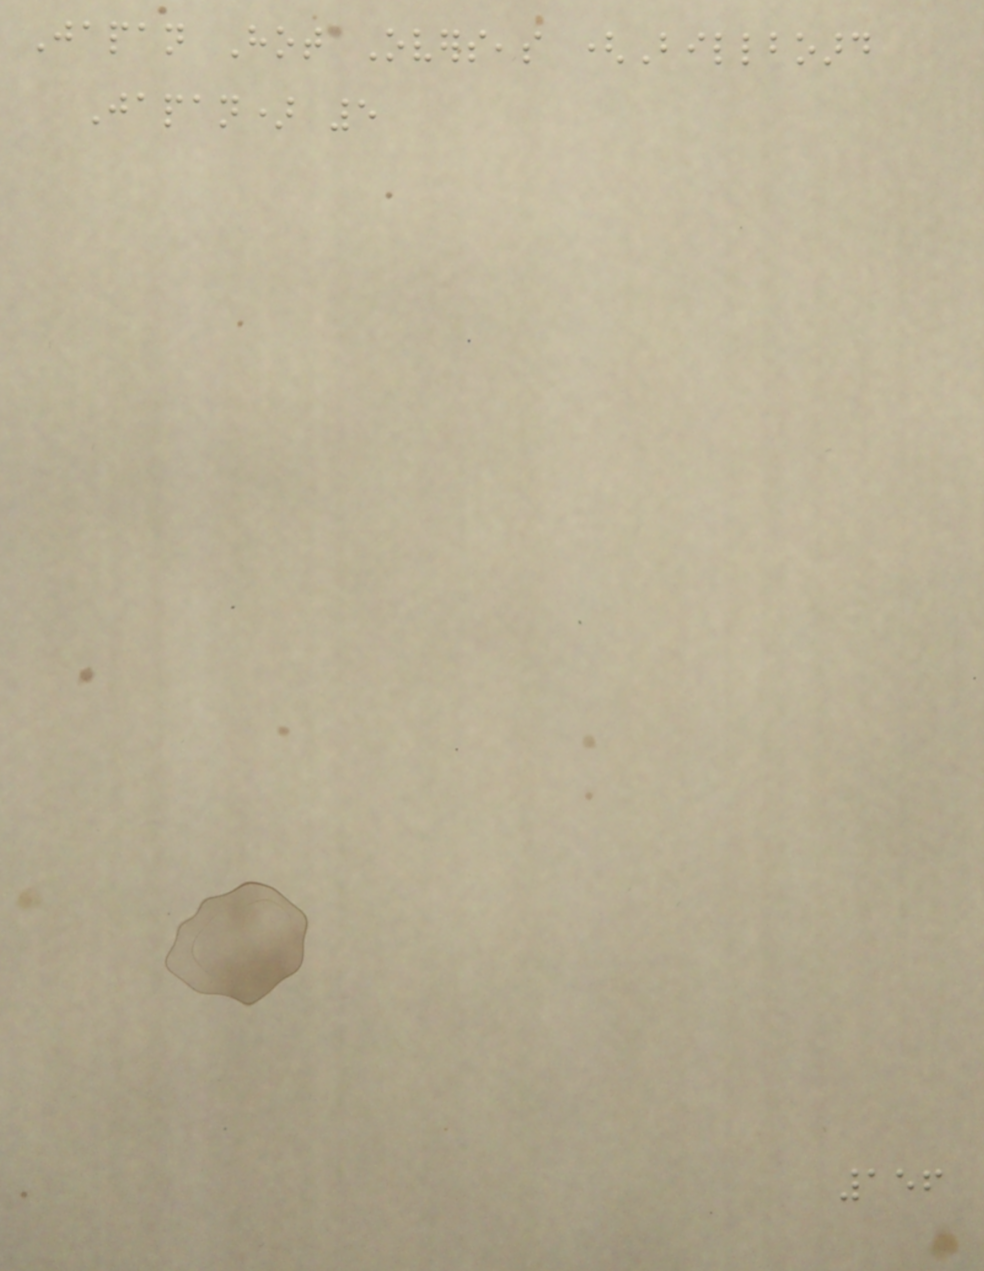Japan Hot Overseas (Billboard
Japan) 5
156
